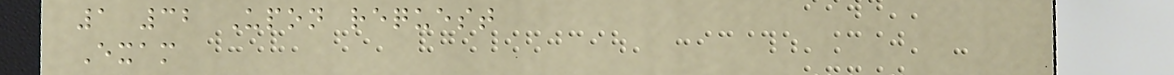1 32 Upon request
Exam
